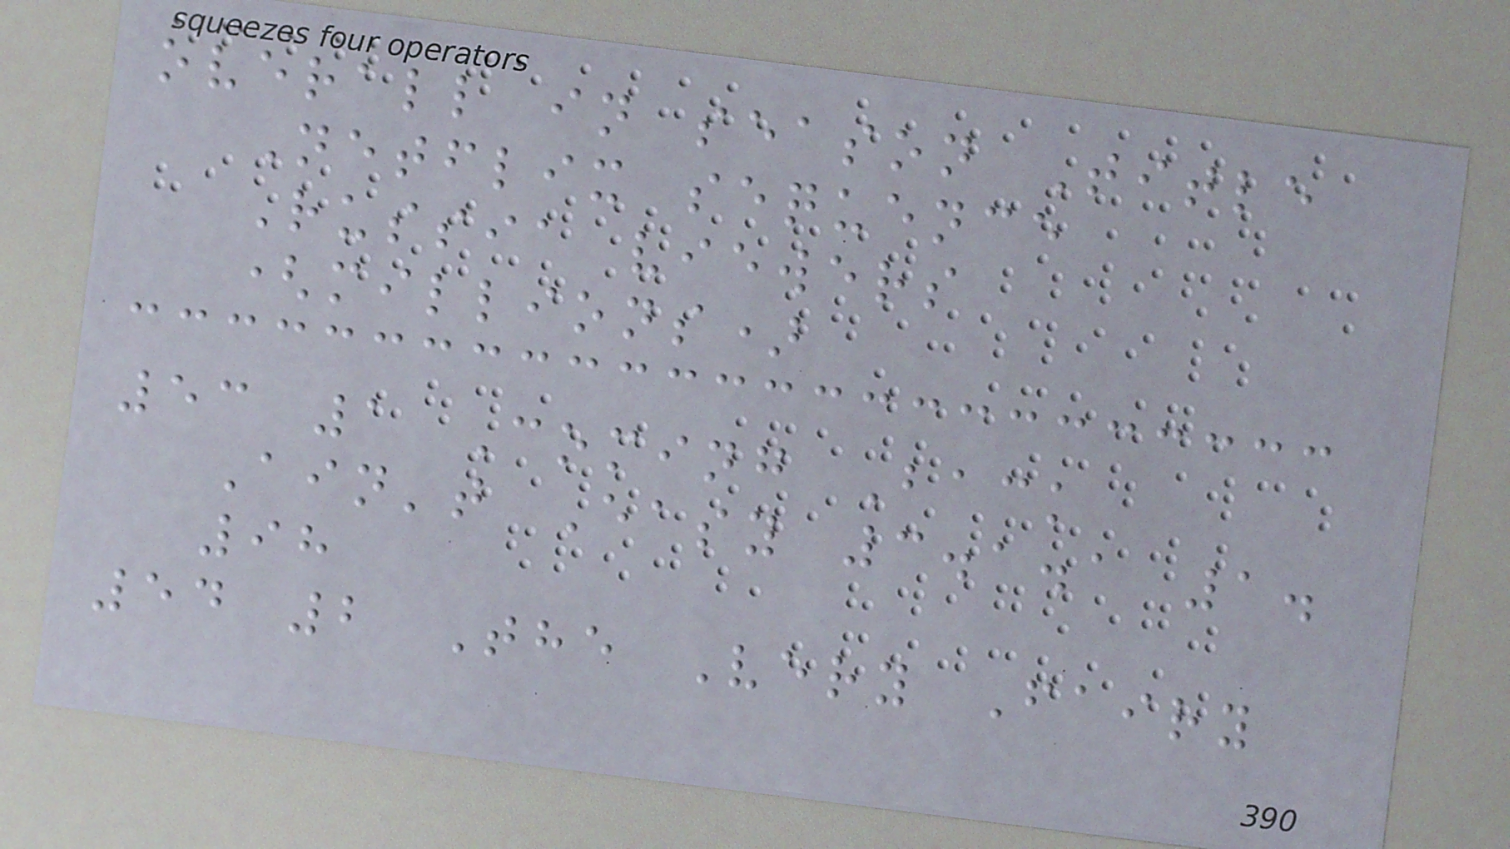overall in season Title
Netflix sequence
Russia viewers
(millions)
53 1 Coming Back
Ain't Easy 3.1.1 1.
98
54 2 The Very Fairy
